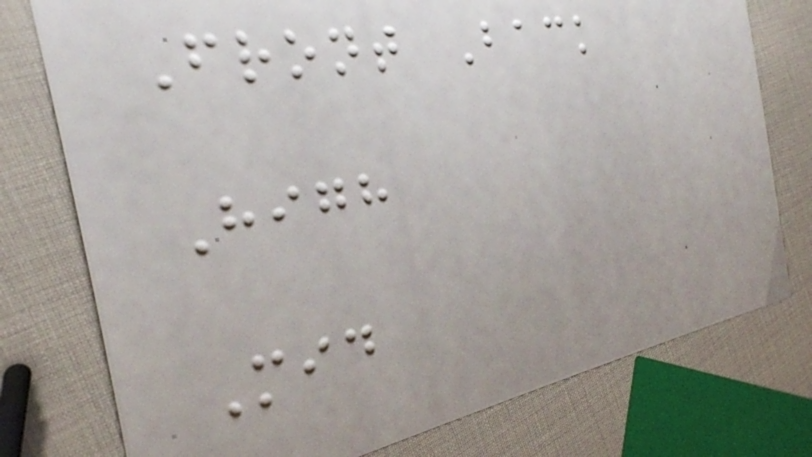Front Back
High
Mid
